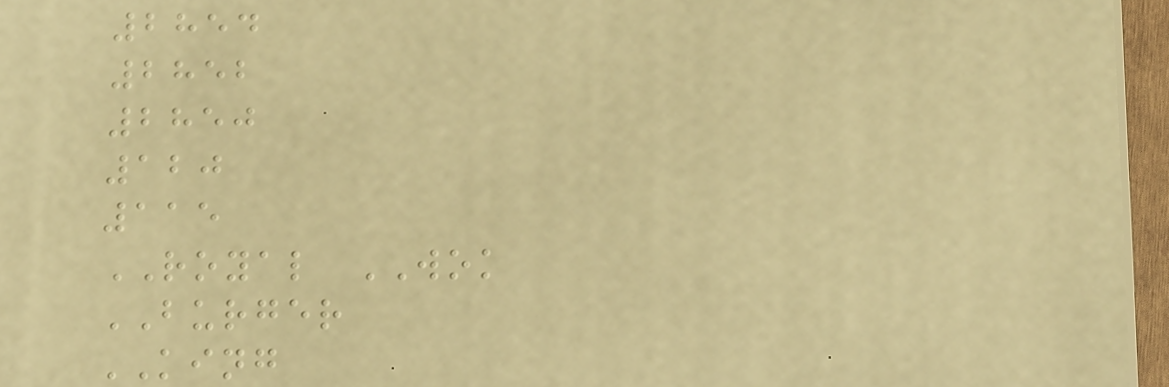2854
2852
2850
120
115
ROYAL WOK
BURGER
KING
